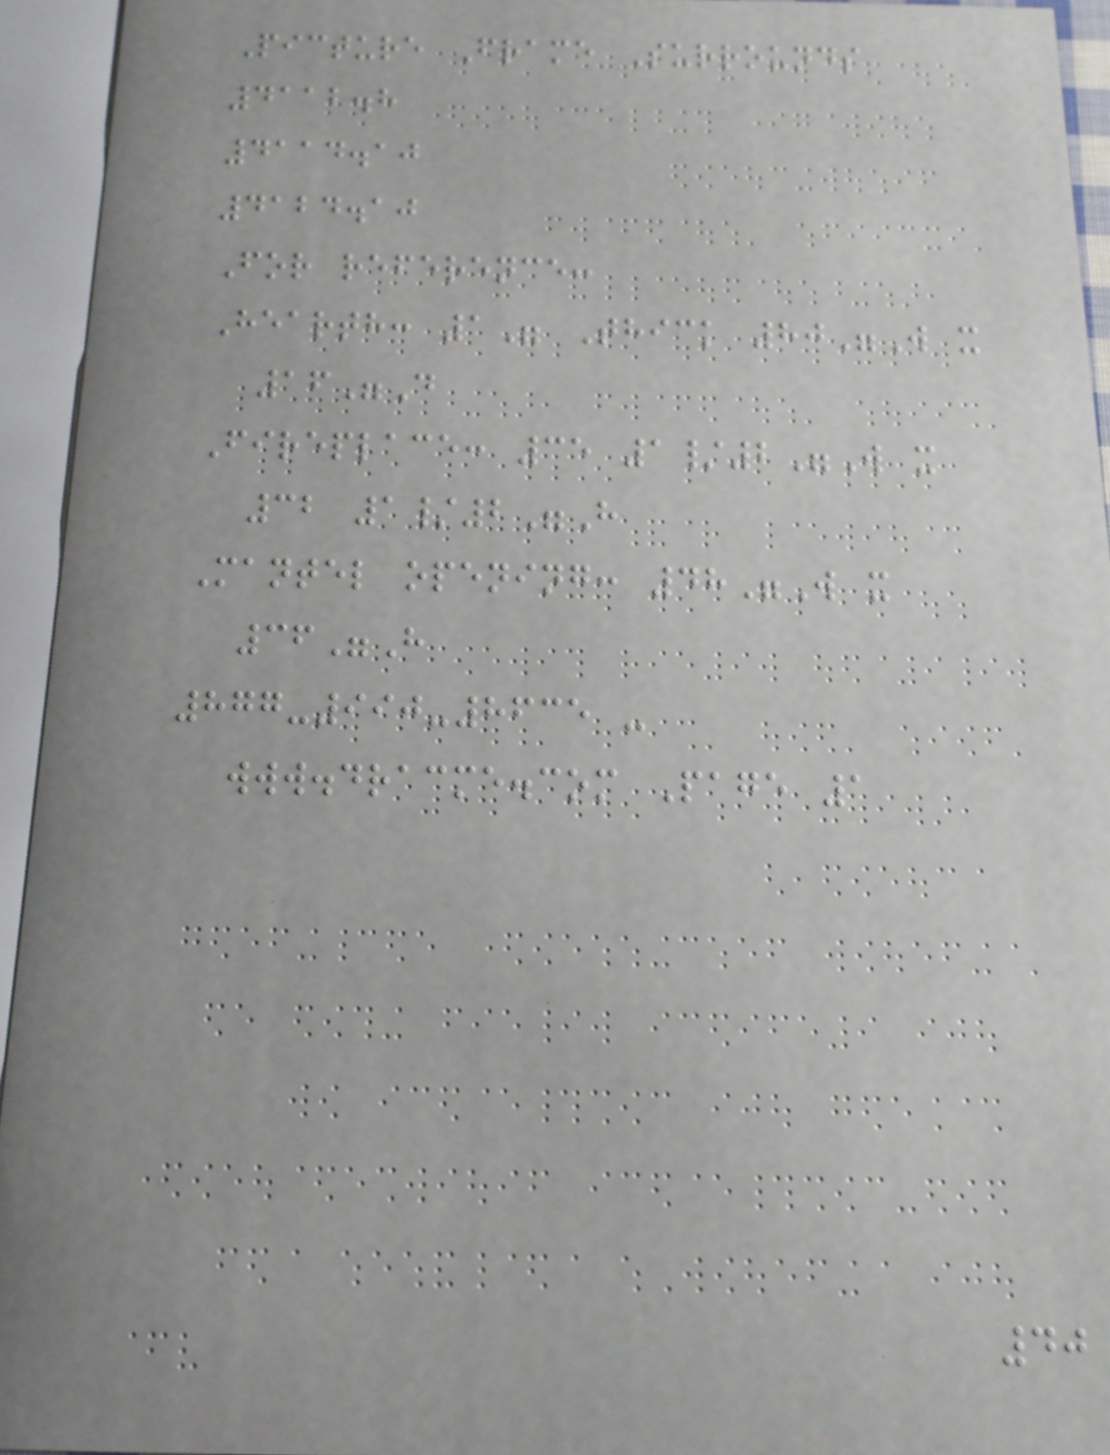Picture Frame Surrounds
4112.8
4114.10
4124.10
For reference:
Hearth: 1" Thick 80"W x
16"D
Fireplace: 35 1/2"W x
32 1/2"H
Mantel opening: 48"W x
36"H
877-990-8635 -
www.dracme.com Page 1
40
